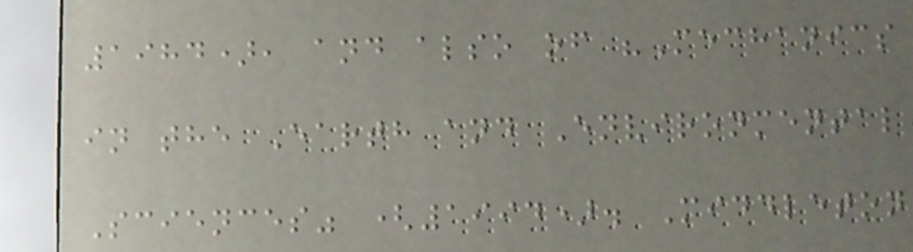1984), and also of "Mechanics
in the Earth and Environmental
Sciences" (1994). Middleton
